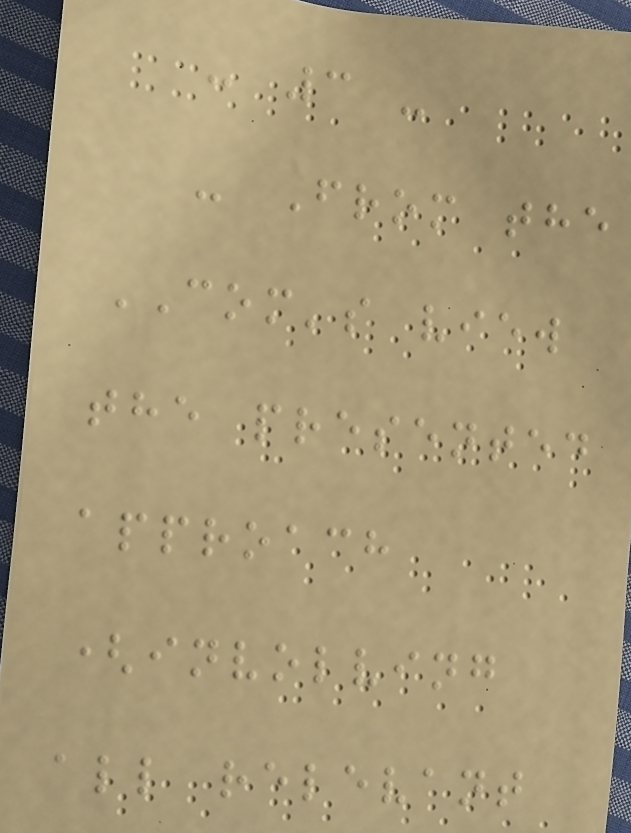- 3 -
- From the
COM's view
the presented
approach
(involving
all relevant
